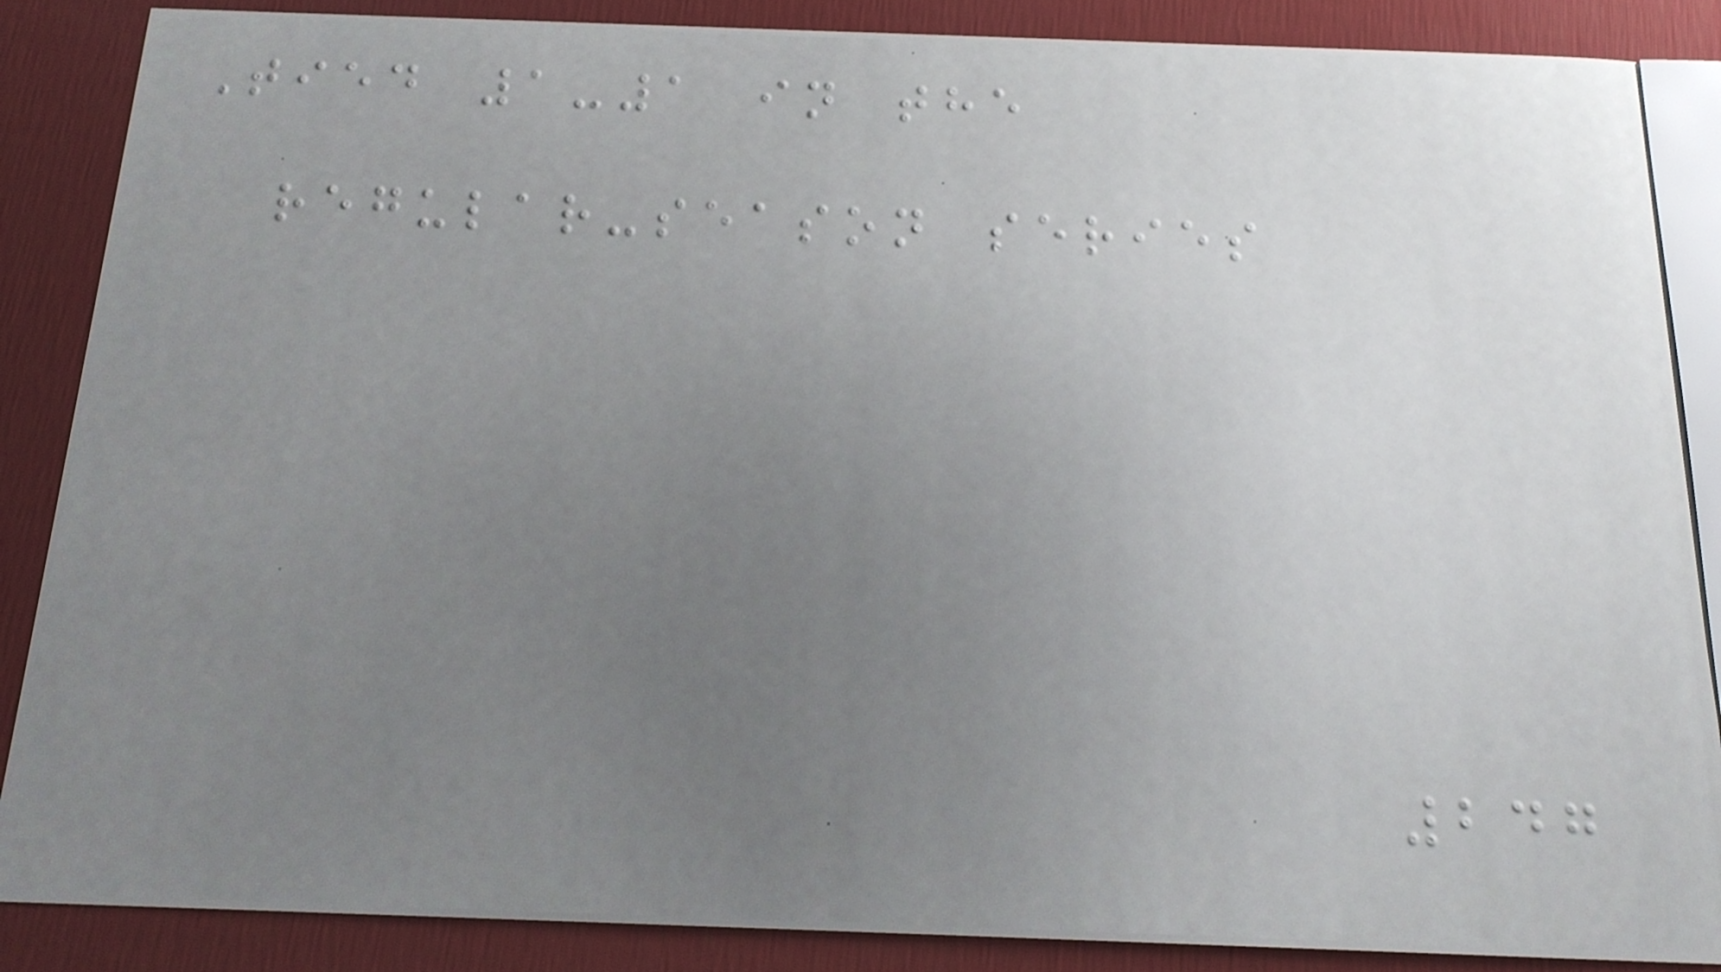Tied 1-1 in the
regular-season series
247
